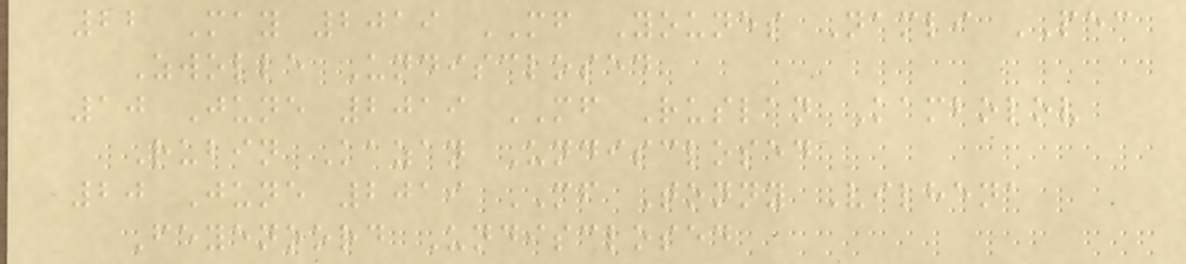22 May 2019 MF Younes Namli PEC
Zwolle Undisclosed
10 June 2019 MF Ruslan Kambolov
Rubin Kazan Undisclosed
20 June 2019 MF Tonny Vilhena
Feyenoord Undisclosed
